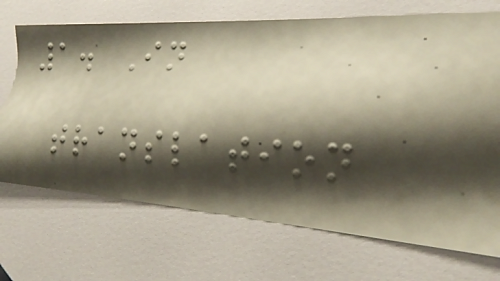1. In
translation
